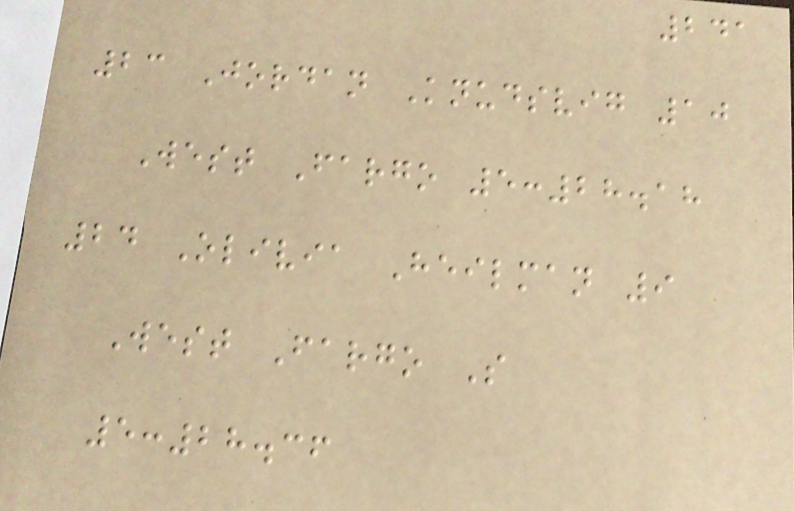241
23 Jordan Knudsvig 10
West Fargo 5:28.18
24 Olivia Heilman 9
West Fargo S
5:28.36
